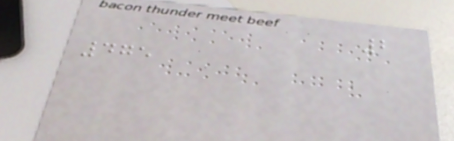2
475
